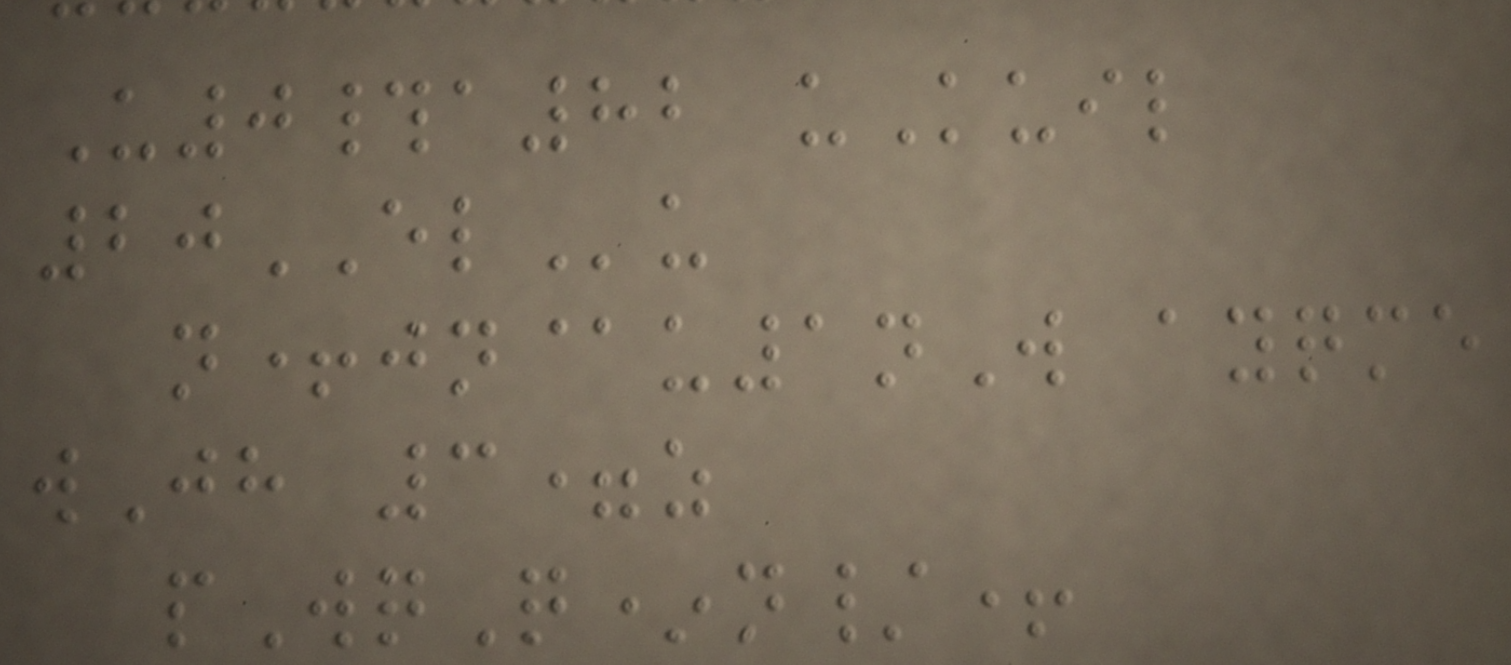U0#a82 uKuil
20ELu
n+jn@u1nW ayqme
wJh 3=z
pWqQ*n/+
